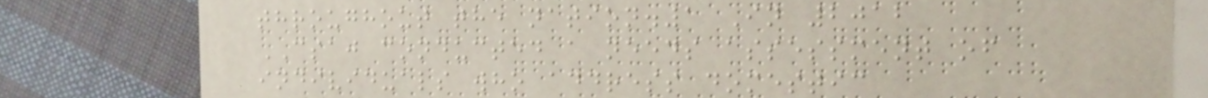throughout the nation.1 In 2012
CSAJ conducted a needs assessment of
individuals who address domestic
